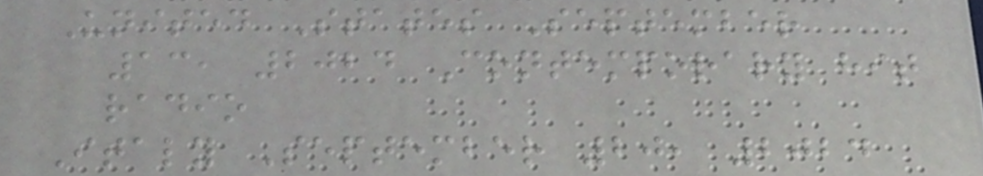United States September
13, 2024 Contemporary hit
radio
Italy September 20, 2024
